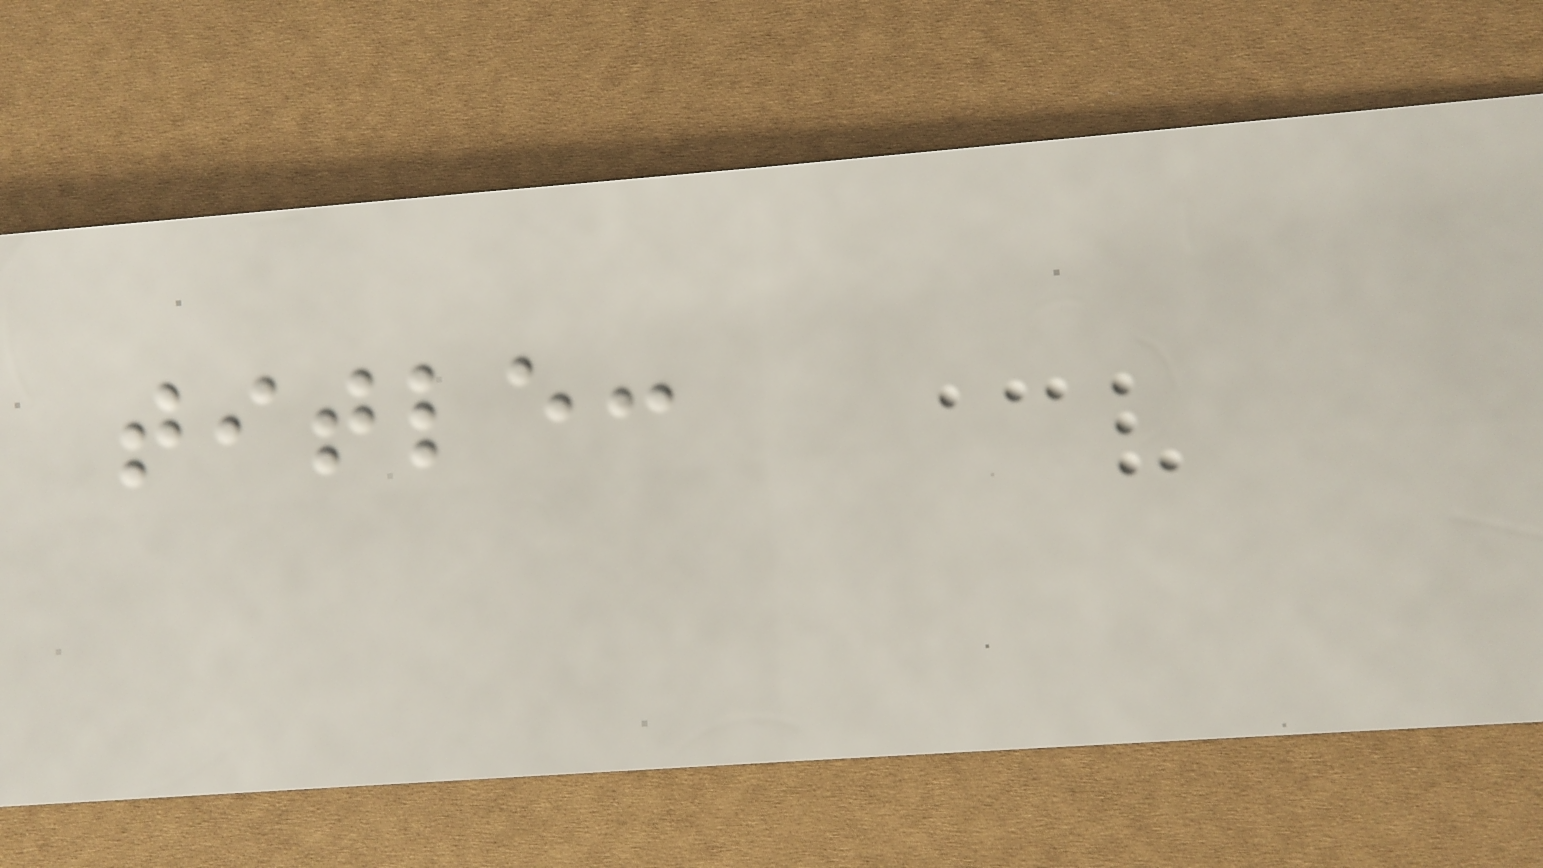title:
